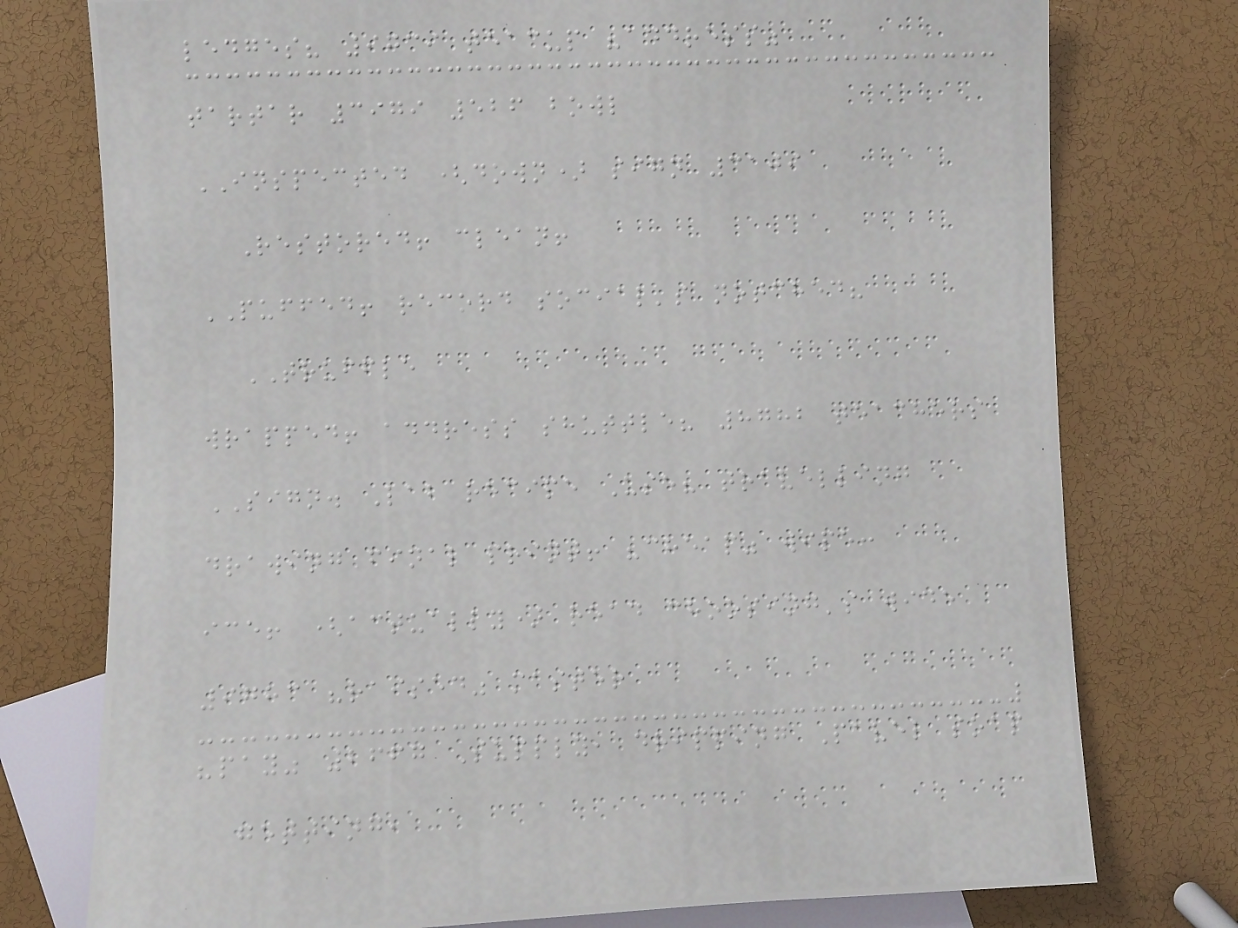ledges? 9739 teacup "address"
tartar 3979 526 bowl
INSPECTED (down) sign 3109
Restored! clean!
PUFFED! record social's notched?
TRUFFLE
wrapped! address shuttle? 8782 teachers
SIGN. Lab recipe Use? travelling
drawing final print! "cheap" wipe:
ice! (actually) read choosing's wide
9783 "raised" master
"pay" 2667 Supply, dripping Pavel soap
getting,
